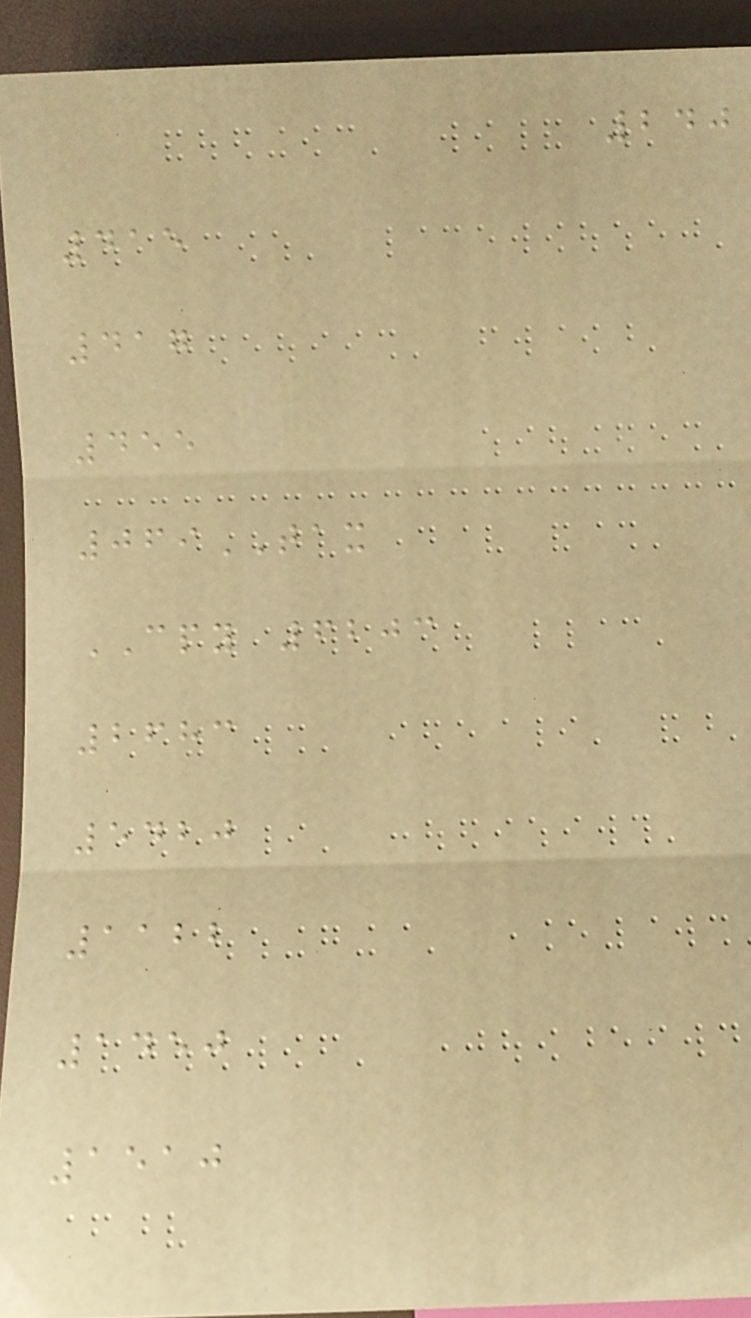240
415
417
455
069TAX
CPY 6203
2683
5420
1122
1450
1510
